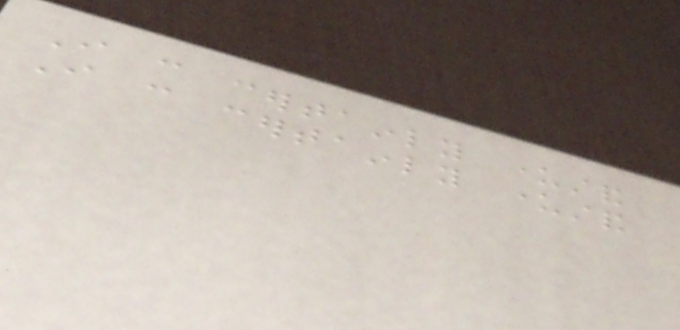I can certainly understand
I can certainly understand
